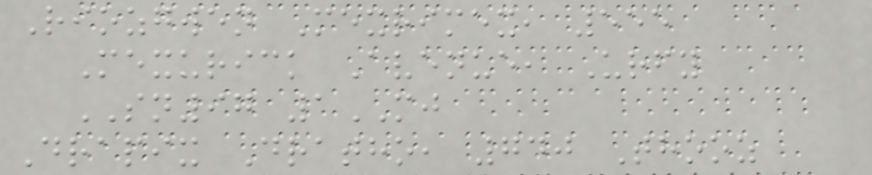Riozgwen Mexrimex, 555
Mexurick Avenue, Urfy
SN97 1MJ
Drapix Dratho, 740 Thooz
